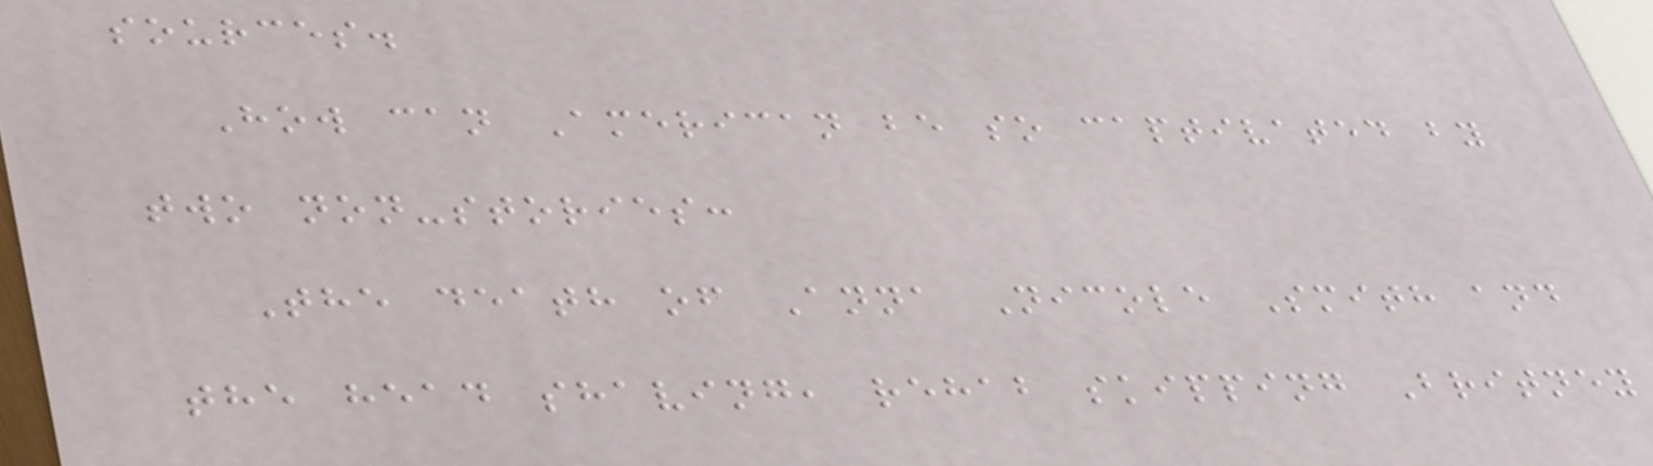sources.
How can American be so captivated by
two non-stories:
The death of Anna Nicole Smith and
the head shaving, rehab skipping Britney
